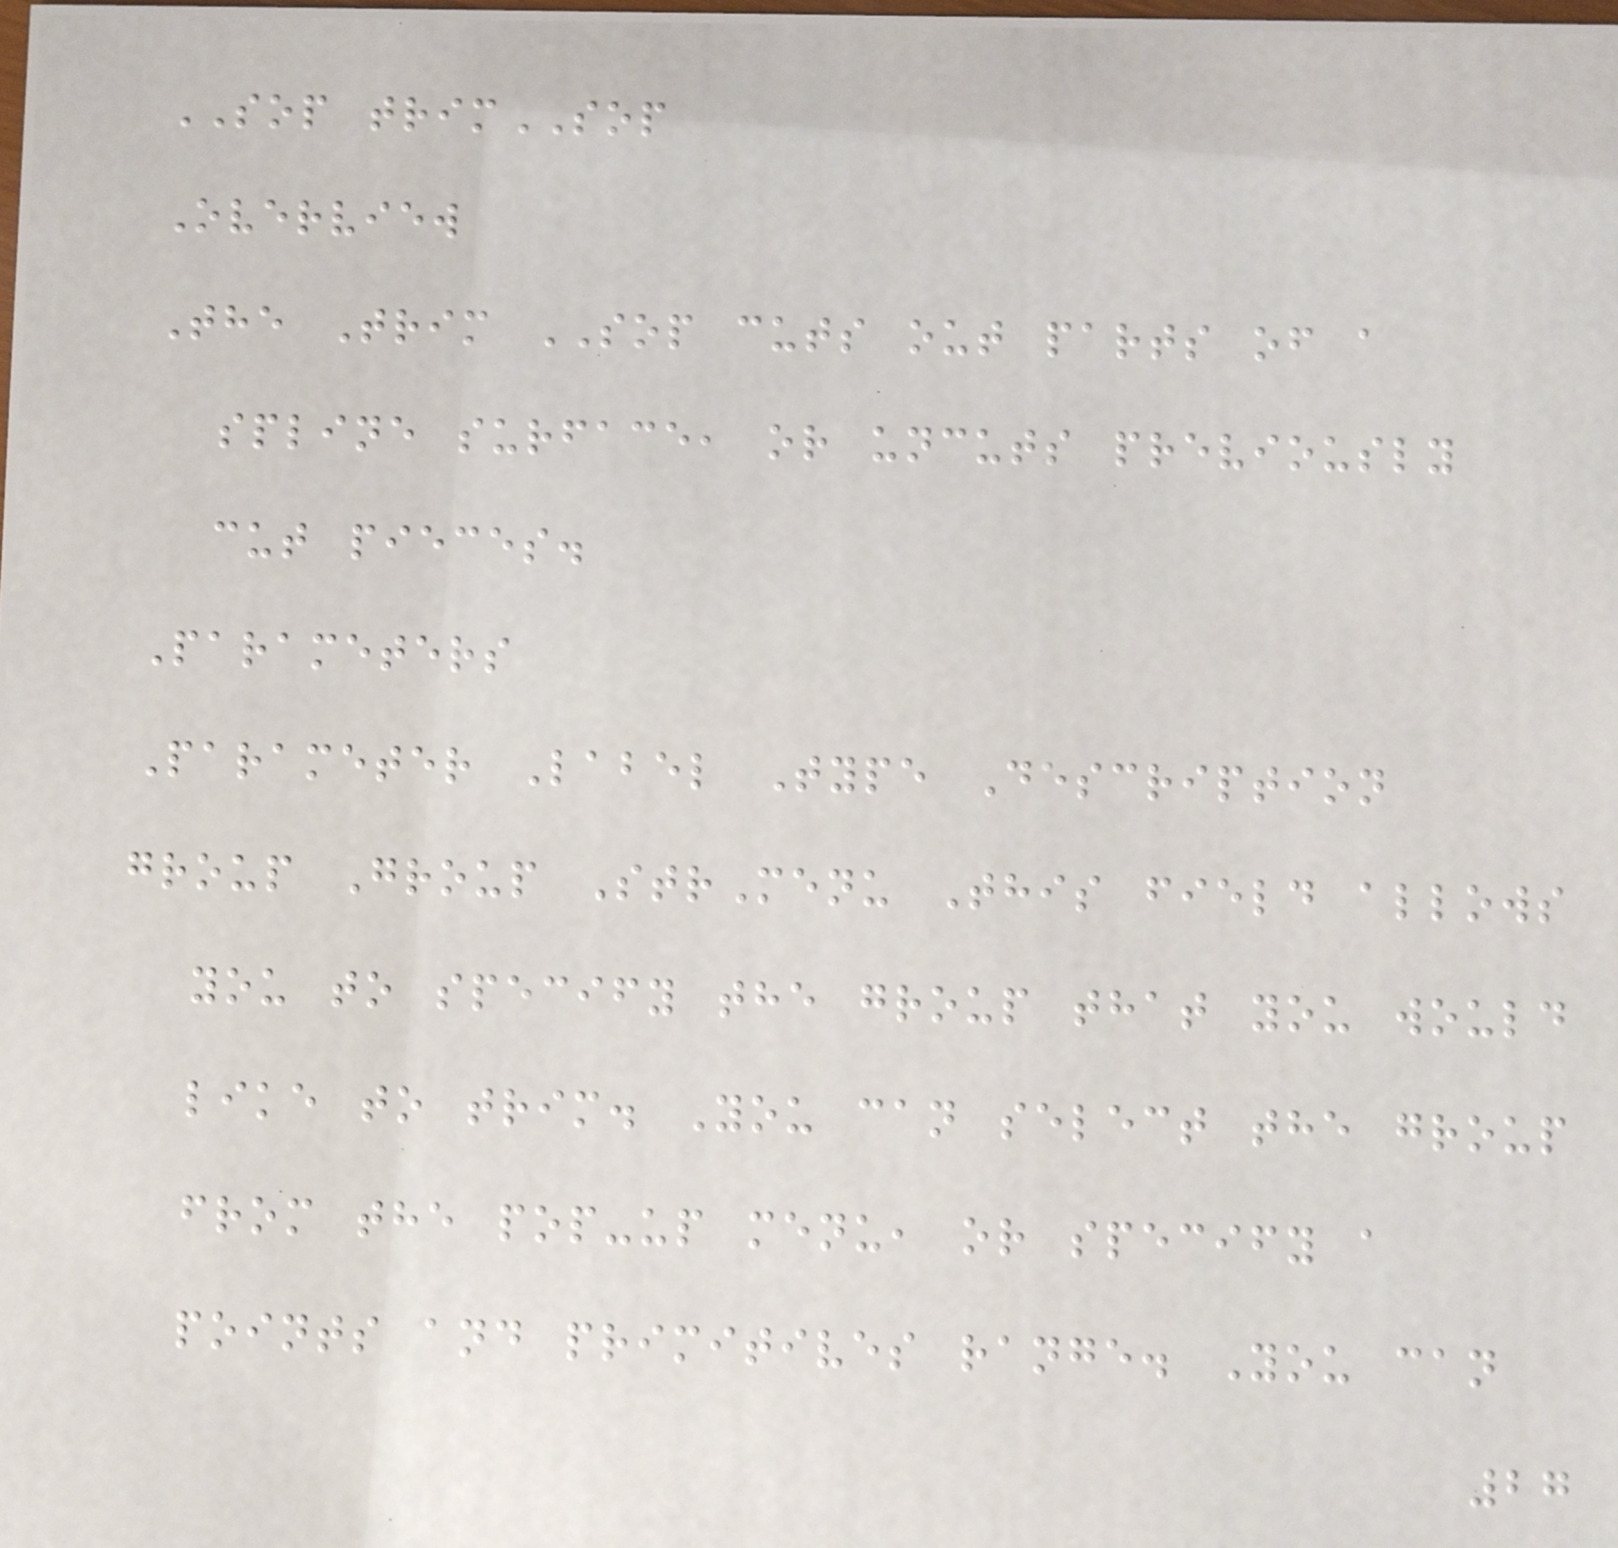SOP trimSOP
Overview
The Trim SOP cuts out parts of a
spline surface, or uncuts previously
cut pieces.
Parameters
Parameter Label Type Description
group Group StrMenu This field allows
you to specify the group that you would
like to trim. You can select the group
from the pop-up menu, or specify a
points and primitives range. You can
27
